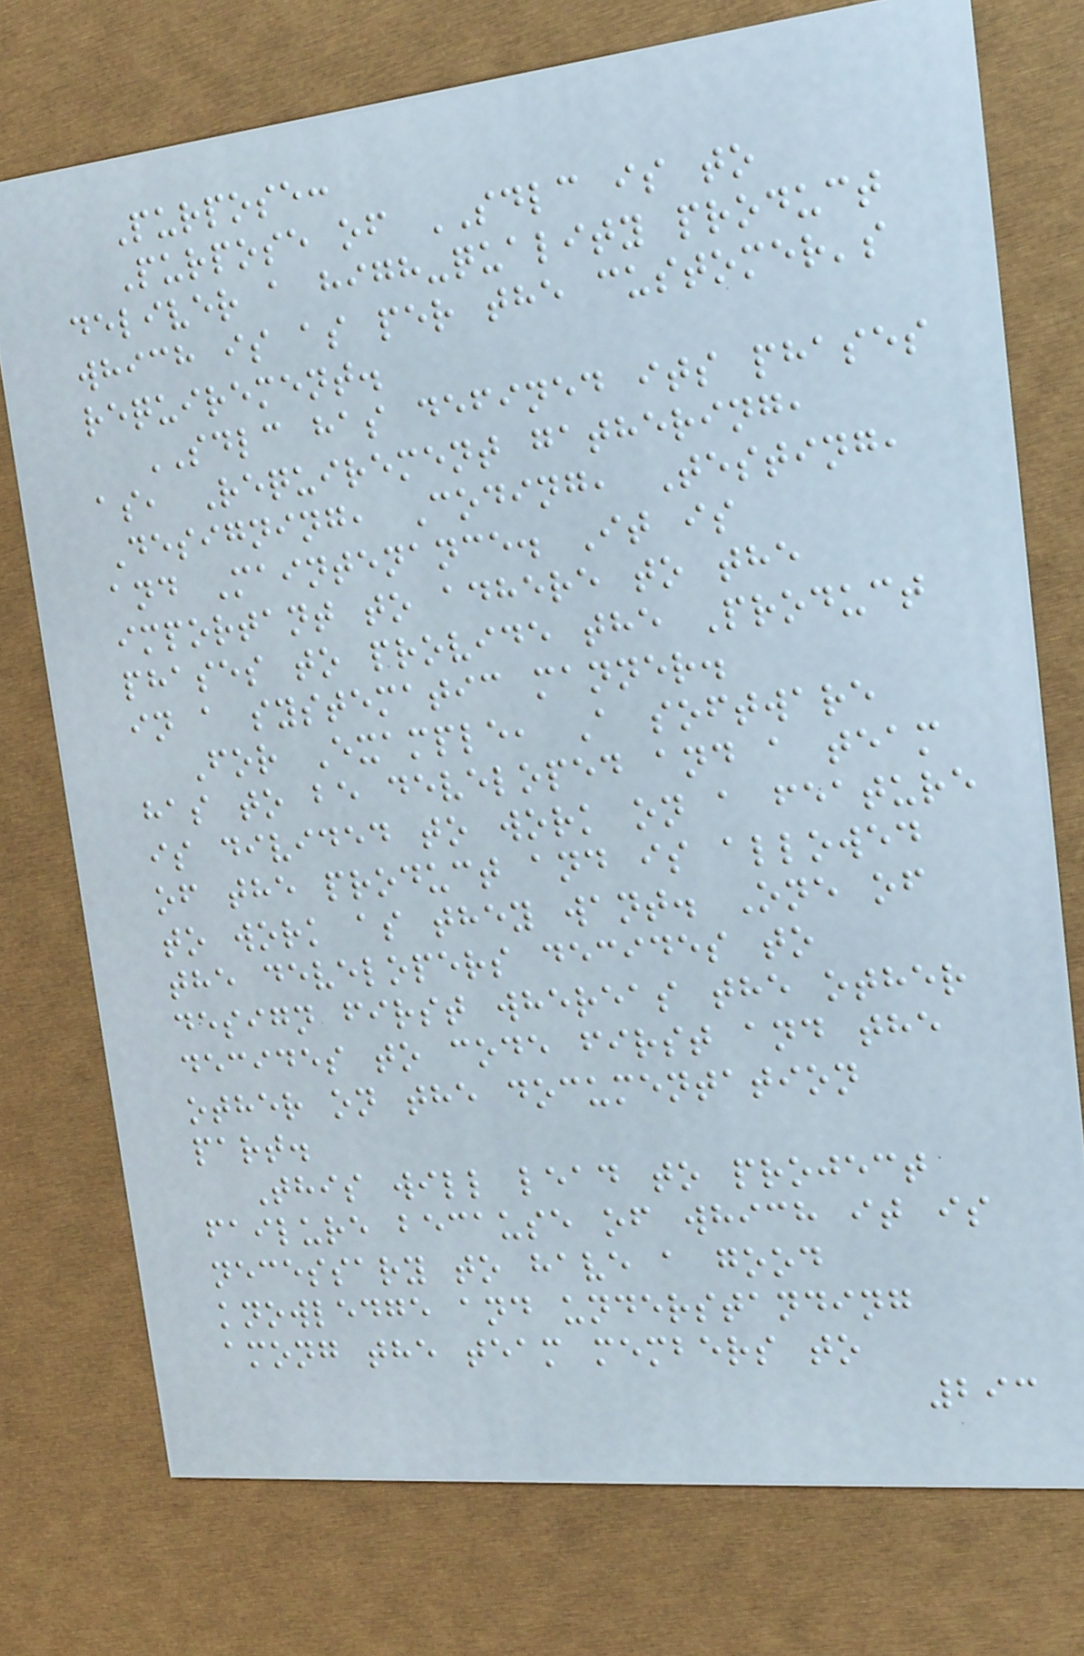Purpose:
Purpose of SDLC is to
deliver a high-quality product
which is as per the customer's
requirement.
SDLC has defined its phases
as, Requirement gathering,
Designing, Coding, Testing,
and Maintenance. It is
important to adhere to the
phases to provide the Product
in a systematic manner.
For Example, A software
has to be developed and a team
is divided to work on a feature
of the product and is allowed
to work as they want. One of
the developers decides to
design first whereas the other
decides to code first and the
other on the documentation
part.
This will lead to project
failure because of which it is
necessary to have a good
knowledge and understanding
among the team members to
293
